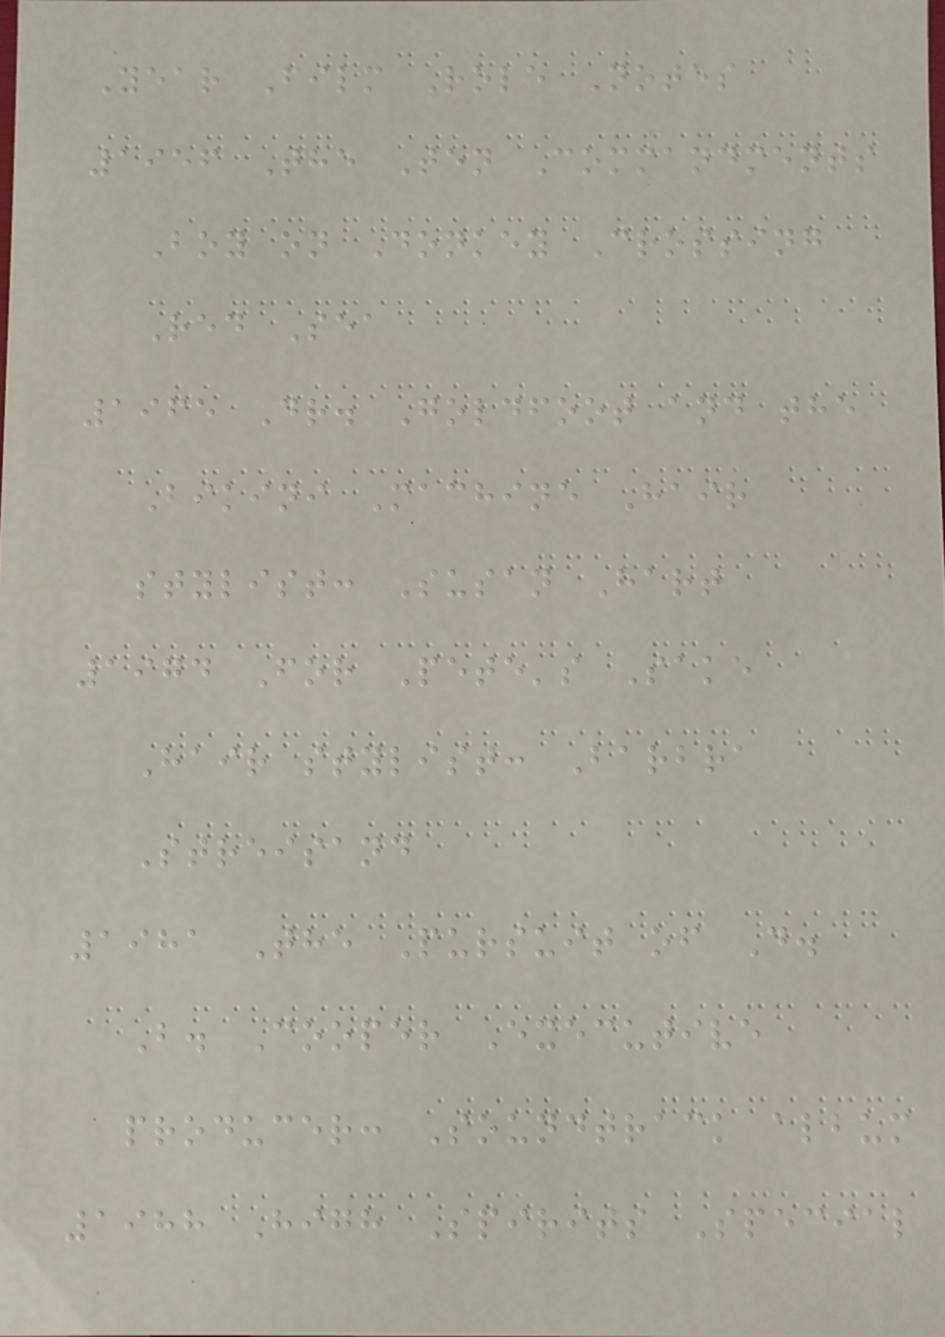Year Film Role Notes
1956 The Ten Commandments
Boy on Donkey Crossing
Red Sea
1965 Dr. Goldfoot and the
Bikini Machine Hair
stylist: Susan Hart
1974 For Pete's Sake
Hair stylist: Barbra
Streisand
1981 The Pursuit of D.
B. Cooper Executive
producer: Soundtrack album
1988 High Spirits Special
